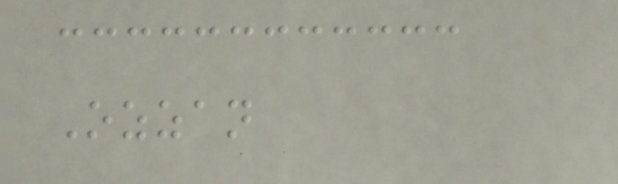Ozzan
